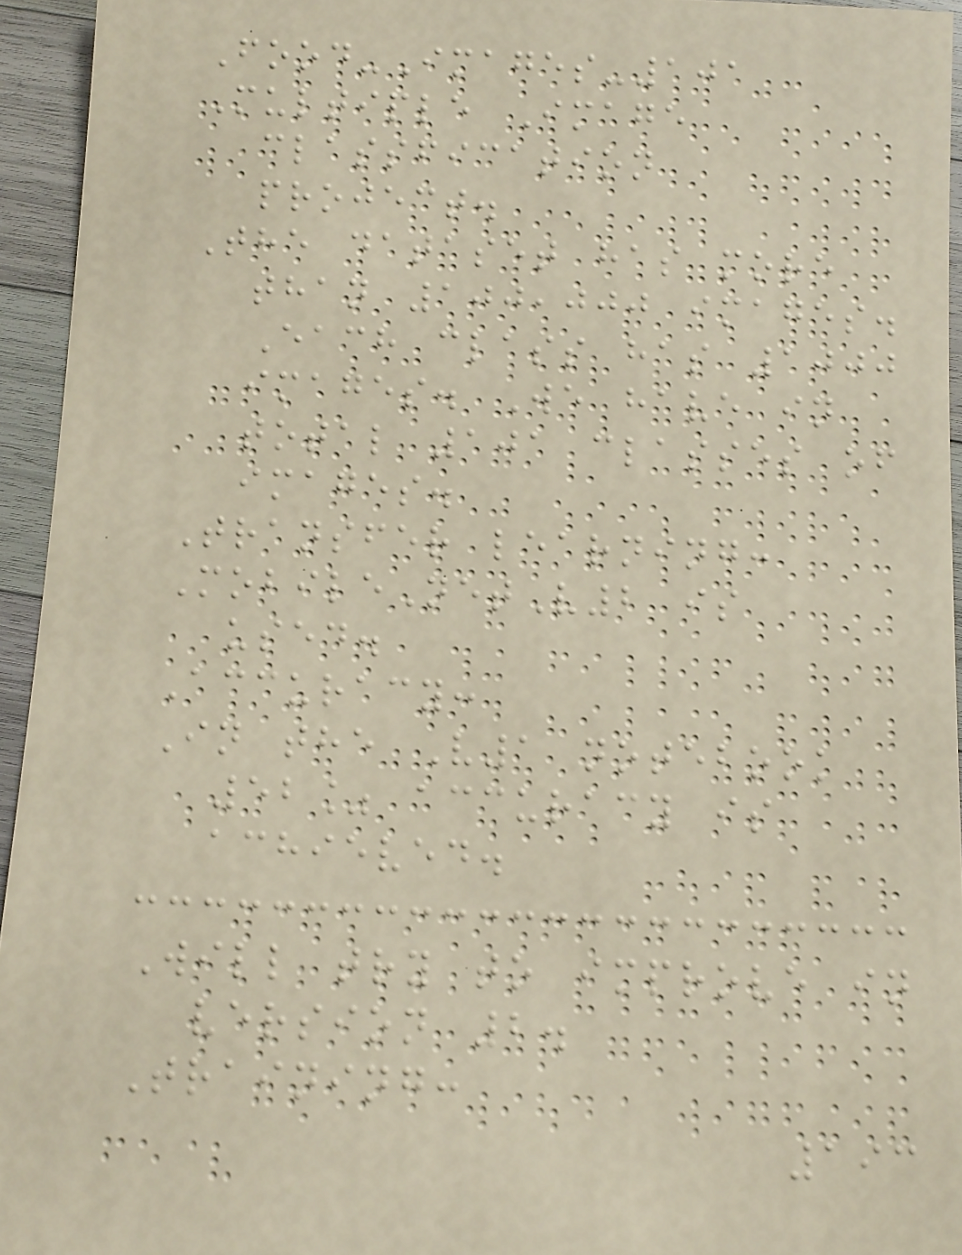Food-Images-101
Multiple Image
classfication
project.
The dataset has more
than 100,000 images.
Each class has 1000
images. We have in
total 101 classes of
images.
Transfer learning:
MobileNetV2 is
used.
Accuracy:
In the V1 notebook
52% accuracy is
achieved.
Will try to improve in
version 2.
Training:
193
